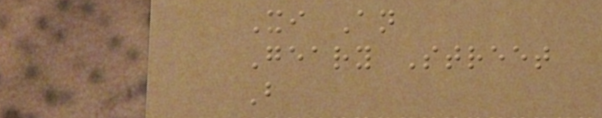Xi An
Geary Street
B
